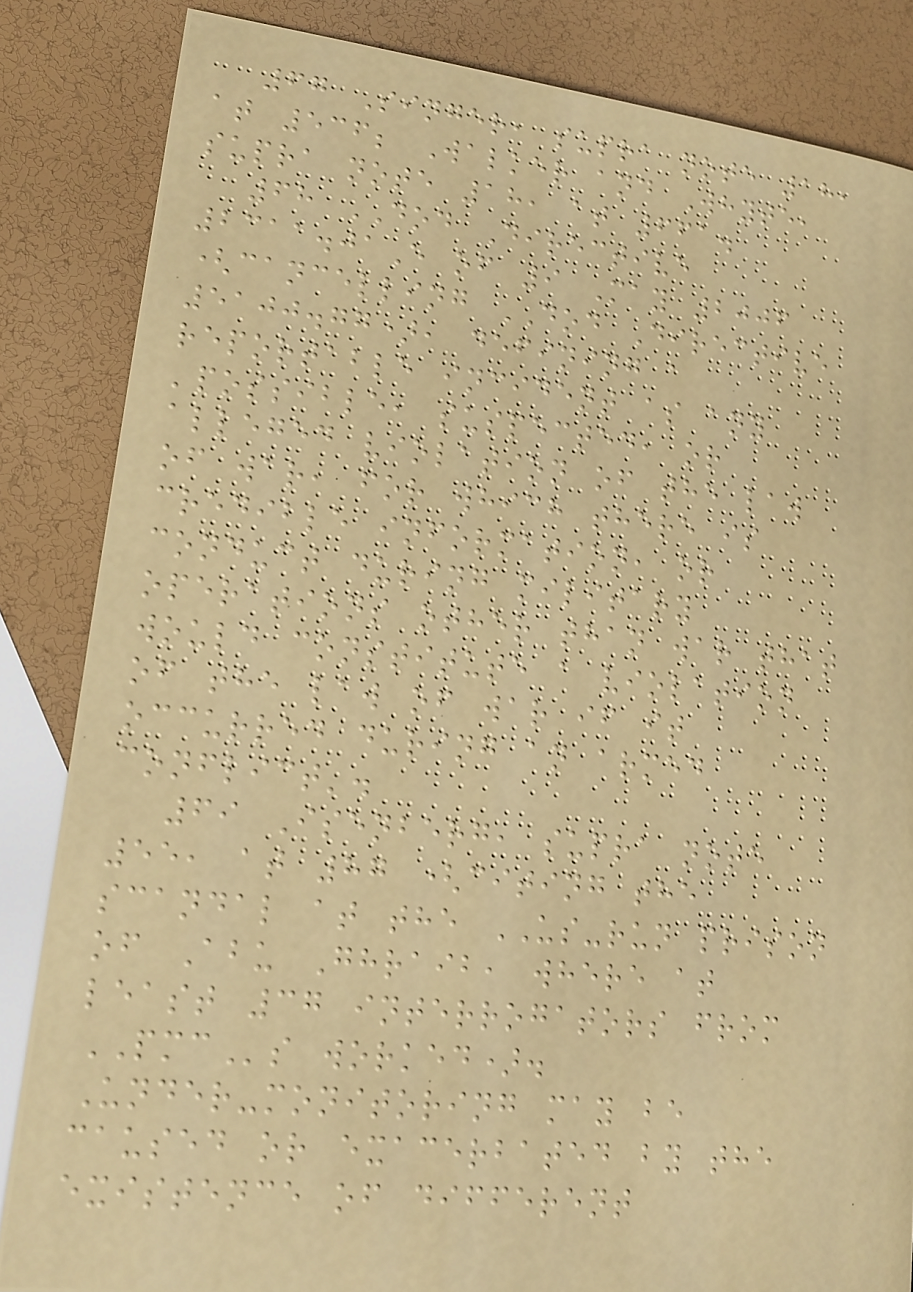67 Singer, supra note 18,
at 536; Walker and Whyte,
supra note 18, at 661.
68 DOD Directive
2311.01E of 9 May 2006
(cancelling DOD Directive
5100.77), defining a
reportable incident as any
'possible, suspected, or
alleged violation of the law
of war, for which there is
credible information, or
conduct during military
operations other than war that
would constitute a violation
of the law of war if it
occurred during an armed
conflict'.
69 Isenberg, supra note
55, at 87 (citing the
scandal at the US-run prison
of Abu Ghraib, where at
least 37 interrogators from
PMCs worked).
Under-monitoring may be
caused or exacerbated by the
existence of different
